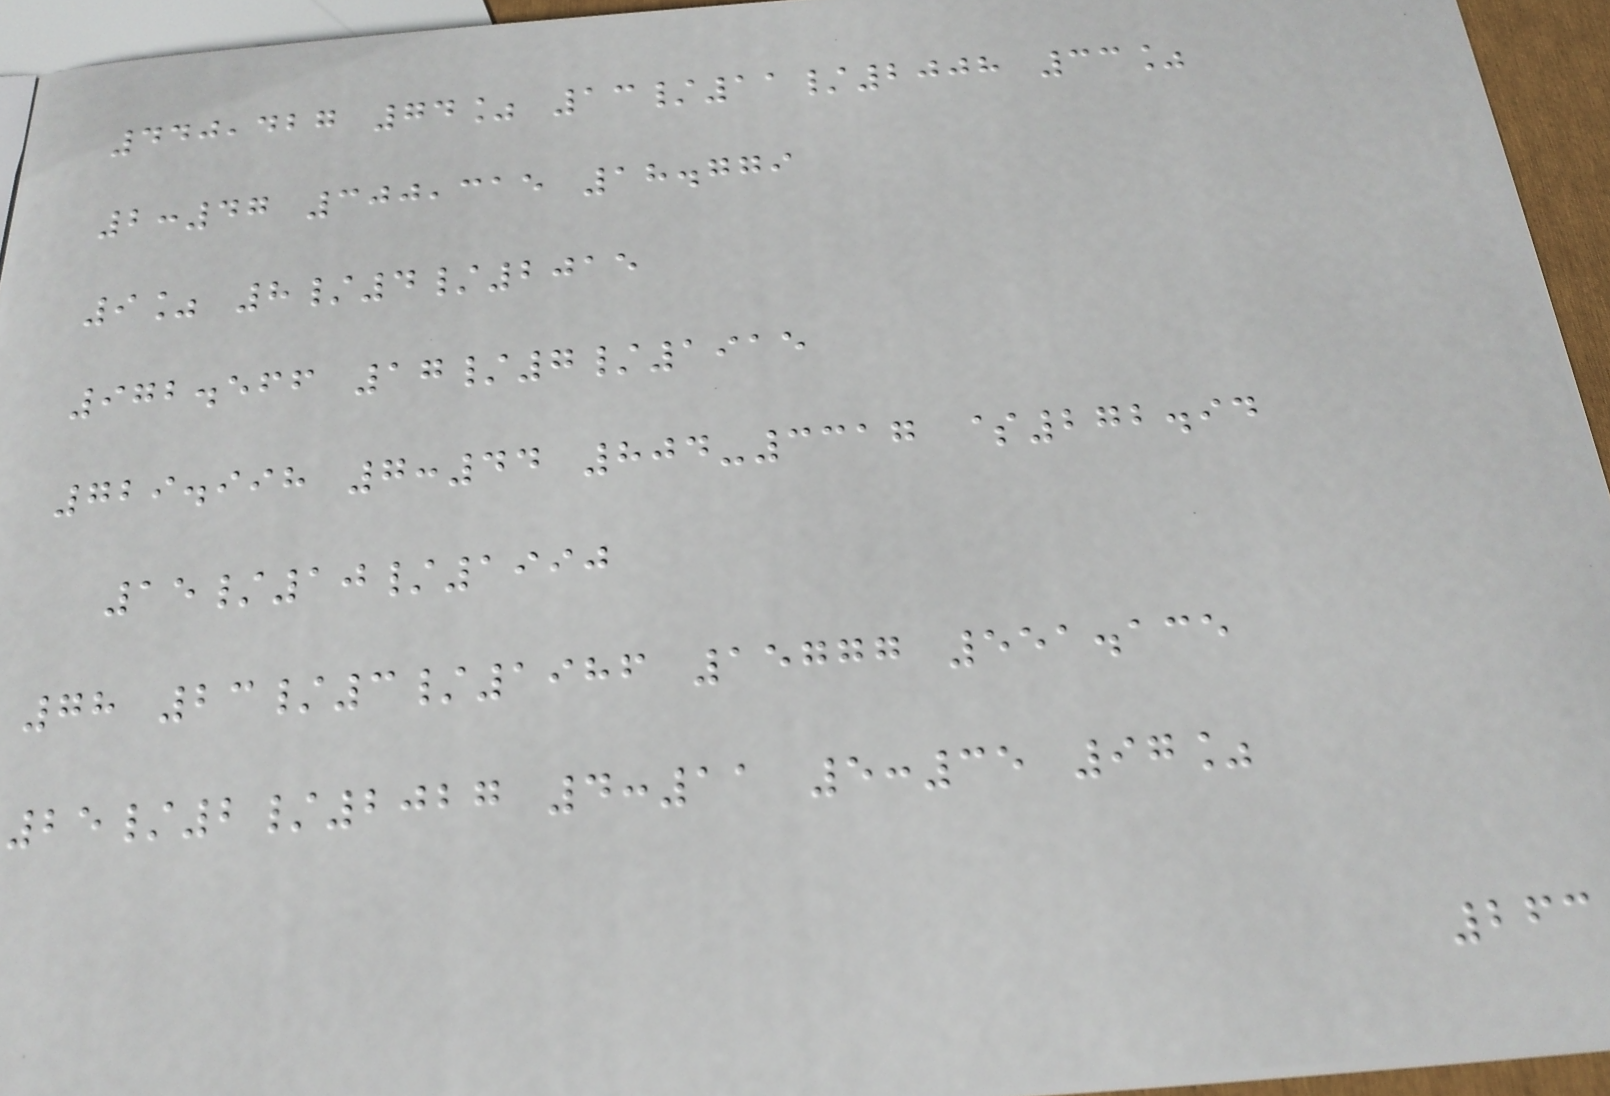440,427 74% 13/11/2008 33%
2:47 300,315 18.779
9% 8/4/2015
972.566 17/7/1915
729.998 7:44 804-3317 $272.94
15/10/1990
78 23/3/1986 15777 551.135
25/2/2027 4:11 5:35 97%
263
